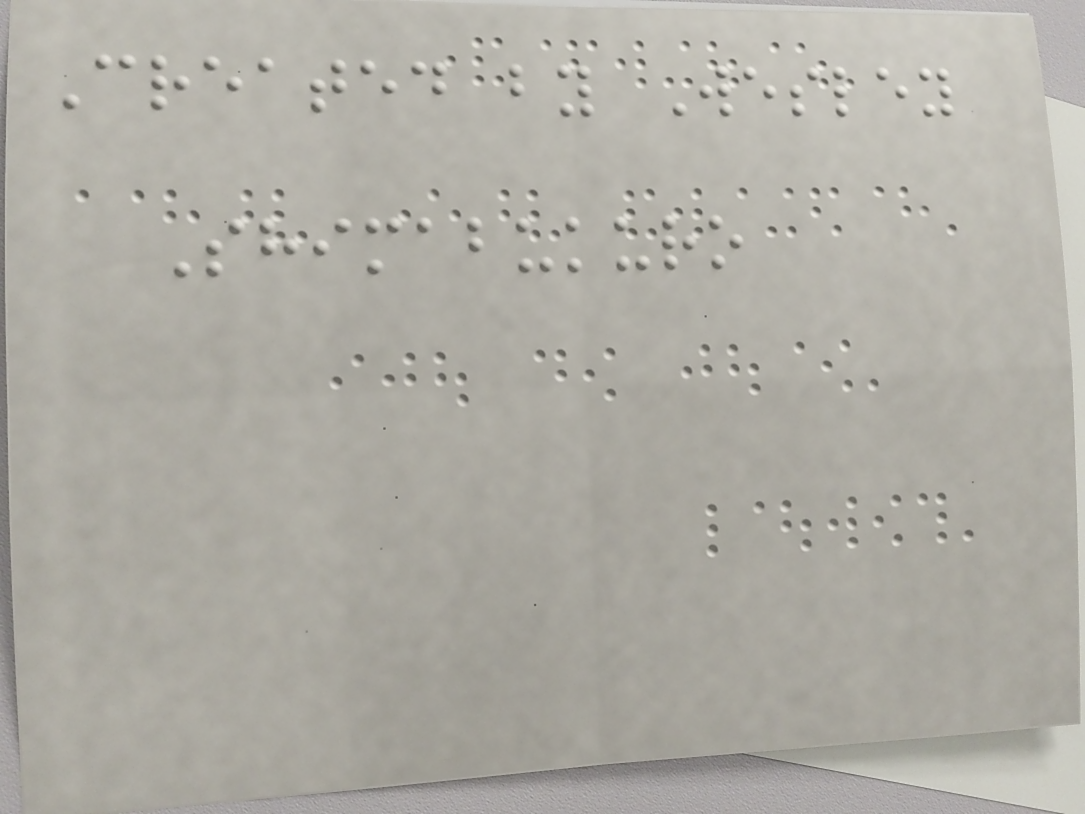Created by Wesley
Shimabukuro
